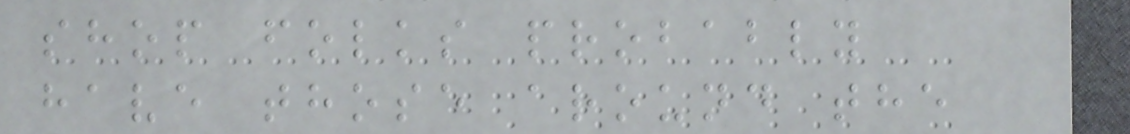shop folks probably
have those around the
